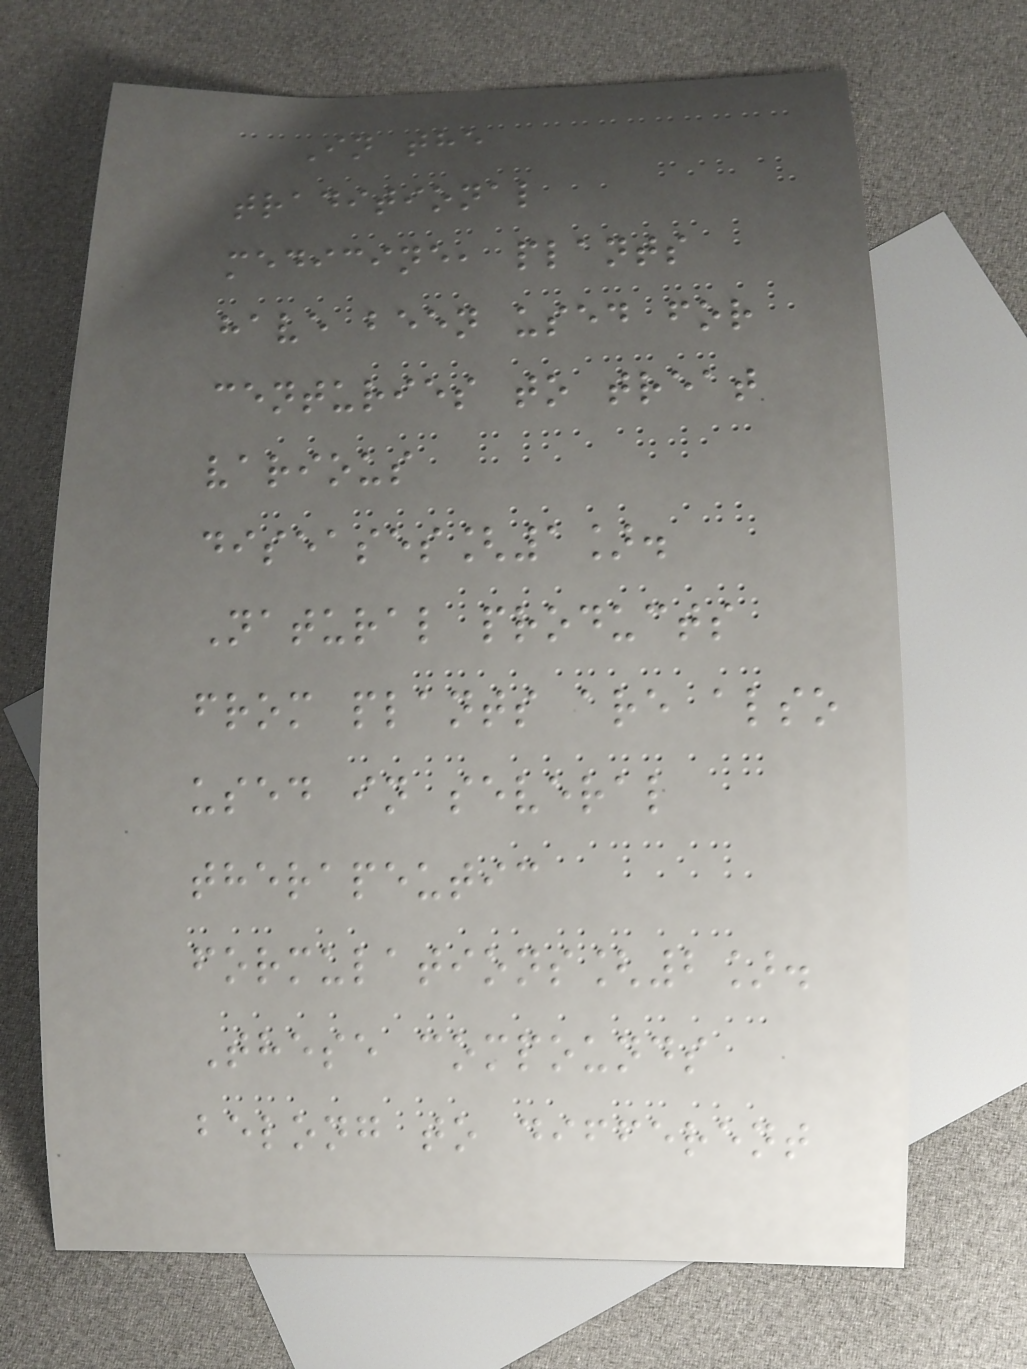In the
traditional
medicine, plants
have been used for
centuries to treat
various
diseases[1].
Natural products
from plants are also
used in several
therapeutic
formulations[2].
These compounds
belong to different
